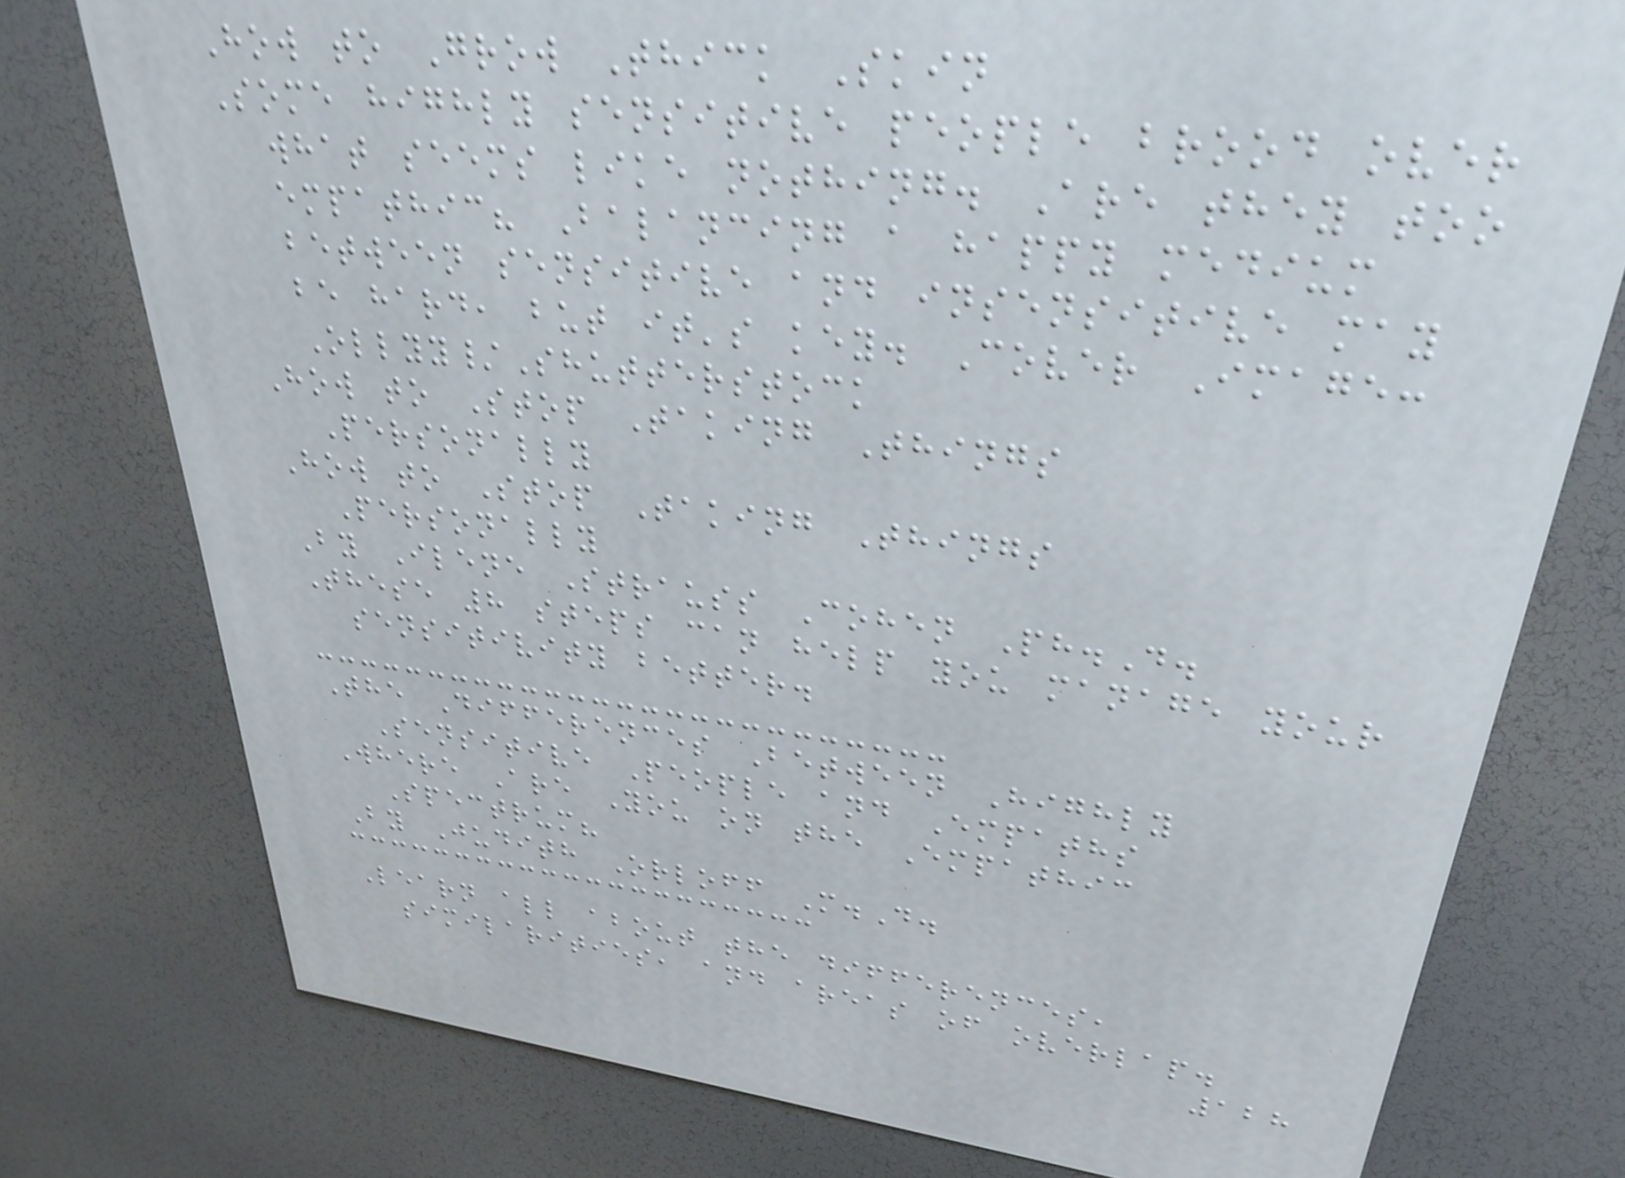How to Grow Thick Skin
Some highly sensitive people brood over
what seems like nothing. Are they too
empathic? Balancing a happy medium
between sensitive and insensitive may
be hard, but it's key. Cover Image:
Ollyy/Shutterstock
How to Stop Taking Things
Personally
How to Stop Taking Things
Personally
By Ilene Strauss Cohen Ph.D.
These 8 steps can help you manage your
sensitivity better.
The Differences Between Highly
Sensitive People and Empaths
Where Are You on the Empathic
Spectrum?
By Judith Orloff M.D.
Learn all about the differences,
similarities, and areas of overlap.
128
